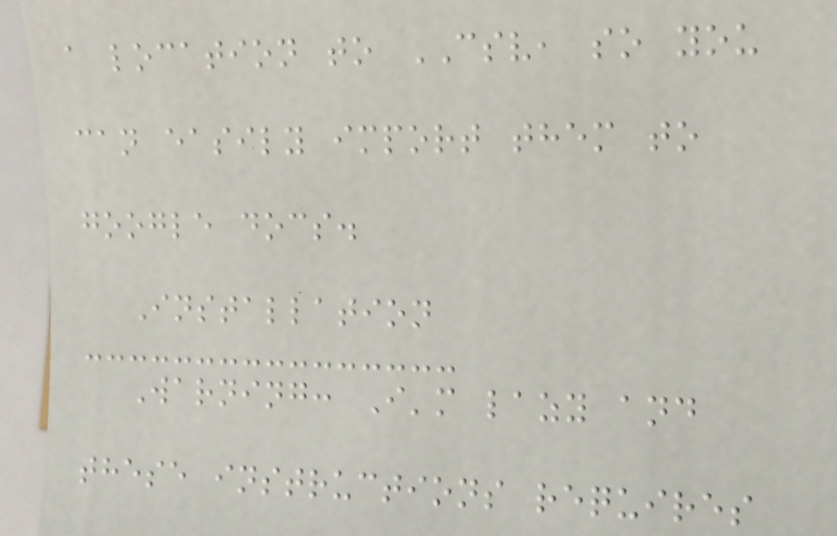a location to CSV, so you
can easily import them to
google docs.
Installation
Warning: I'm lazy and
these instructions requires
